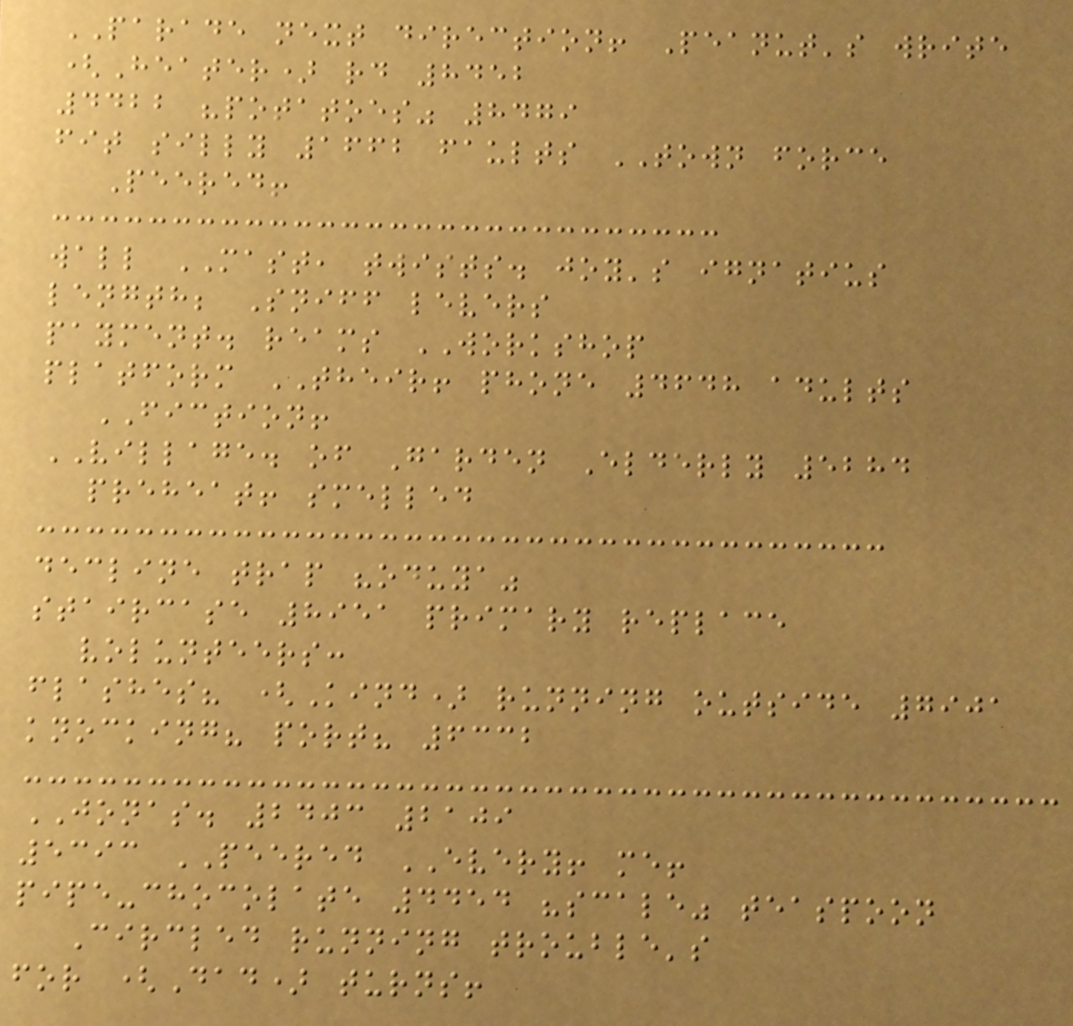PARADE next direction! Peanut's write
(Heater) rd 8452
4422 "potatoes" 8479
fit silly 1662 faults TOWN force
Peered!
wall MAST, twists. joy's ignatius
length; Sniff levers
payment. reams WORKSHOP
platform THEIR! phone 4648 adults
FICTION!
VILLAGE. of Garden Elderly 5284
preheat! smelled
decline trap "oduya"
staircase 8951 primary replace
volunteers:
flashes? (Kind) running outside 7901
knocking? port? 6332
JONAS. 2403 2109
5393 PEERED EVERY! me!
pipe-chocolate 4454 "scale" teaspoon
Circled running trouble's
for (Dad) turns!
